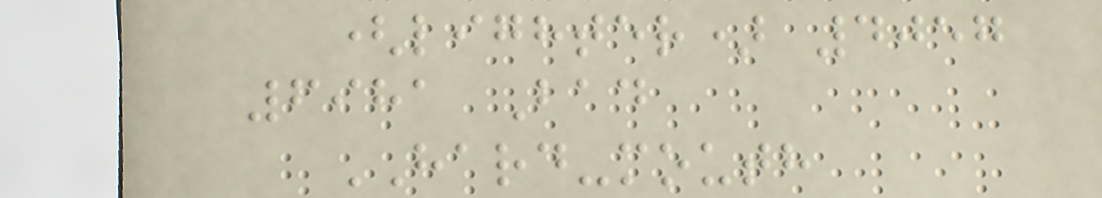(lighter) 4057
6981 Bad
HARD-mouth
